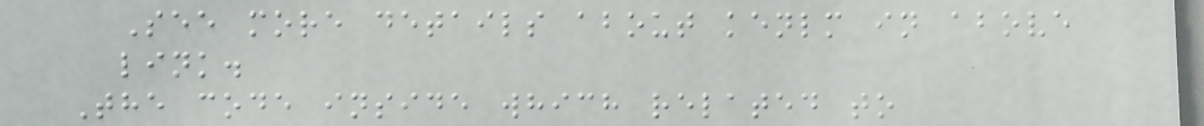See more details about kenlm in above
link.
The code inside which related to
